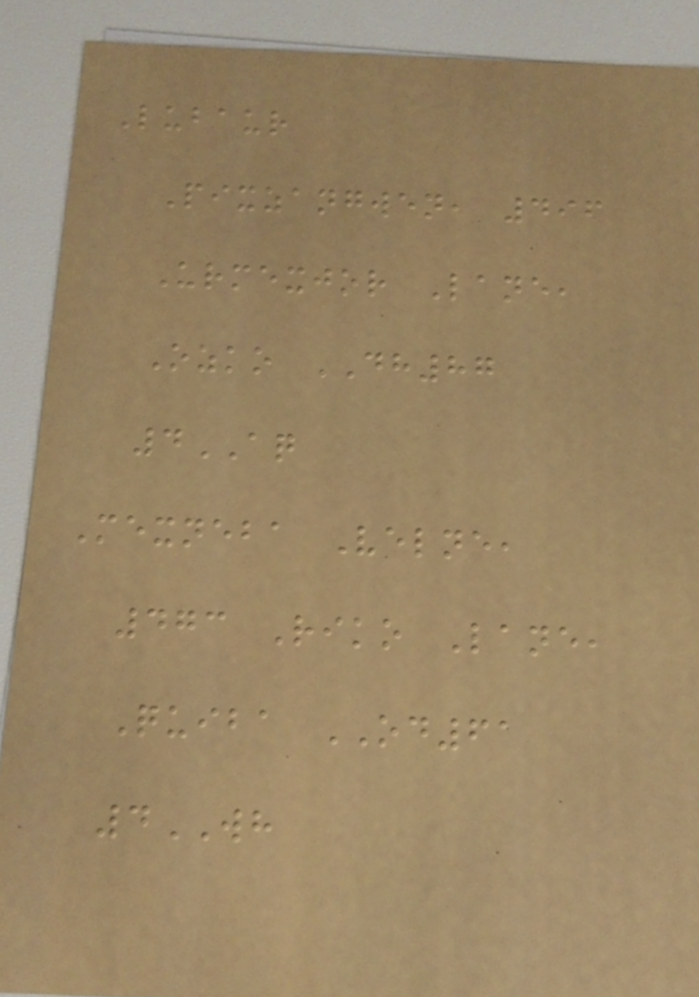Lubaur
Pixzangwen, 496
Urmexjor Lane,
Ozko DH87
4AQ
Mexneba Velne,
473 Riko Lane,
Quiba OD61
4WH
